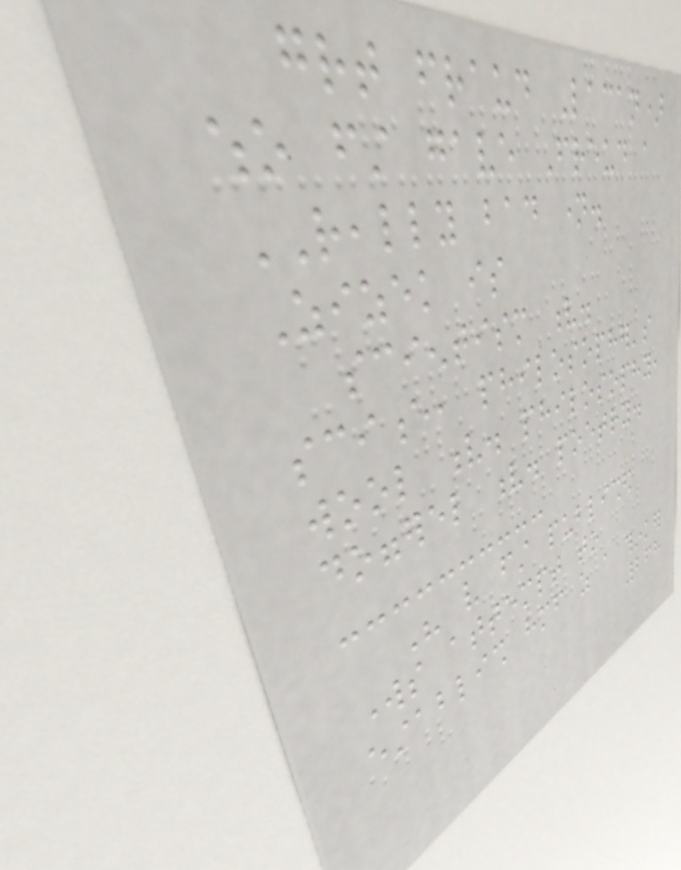great fraud Lacan)
who first gave Freud a
REALLY bad name.
Zizek is
scientism v.
science, philosopher's
wool v. philosophy,
doggerel v. poetry.
His very first published
works attempt to
establish himself as a thinker
268
